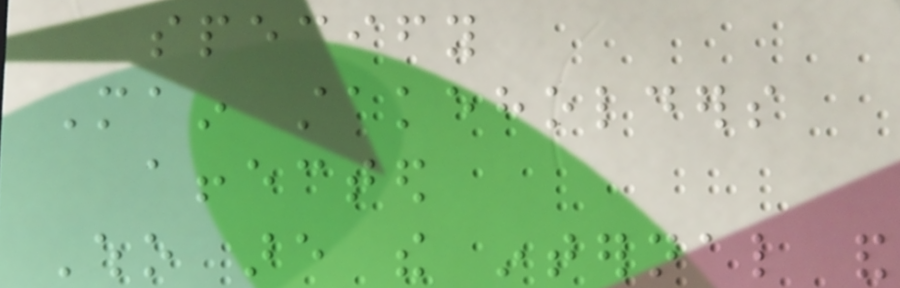specify
Main stakeholders
affected
Who are the internal and
